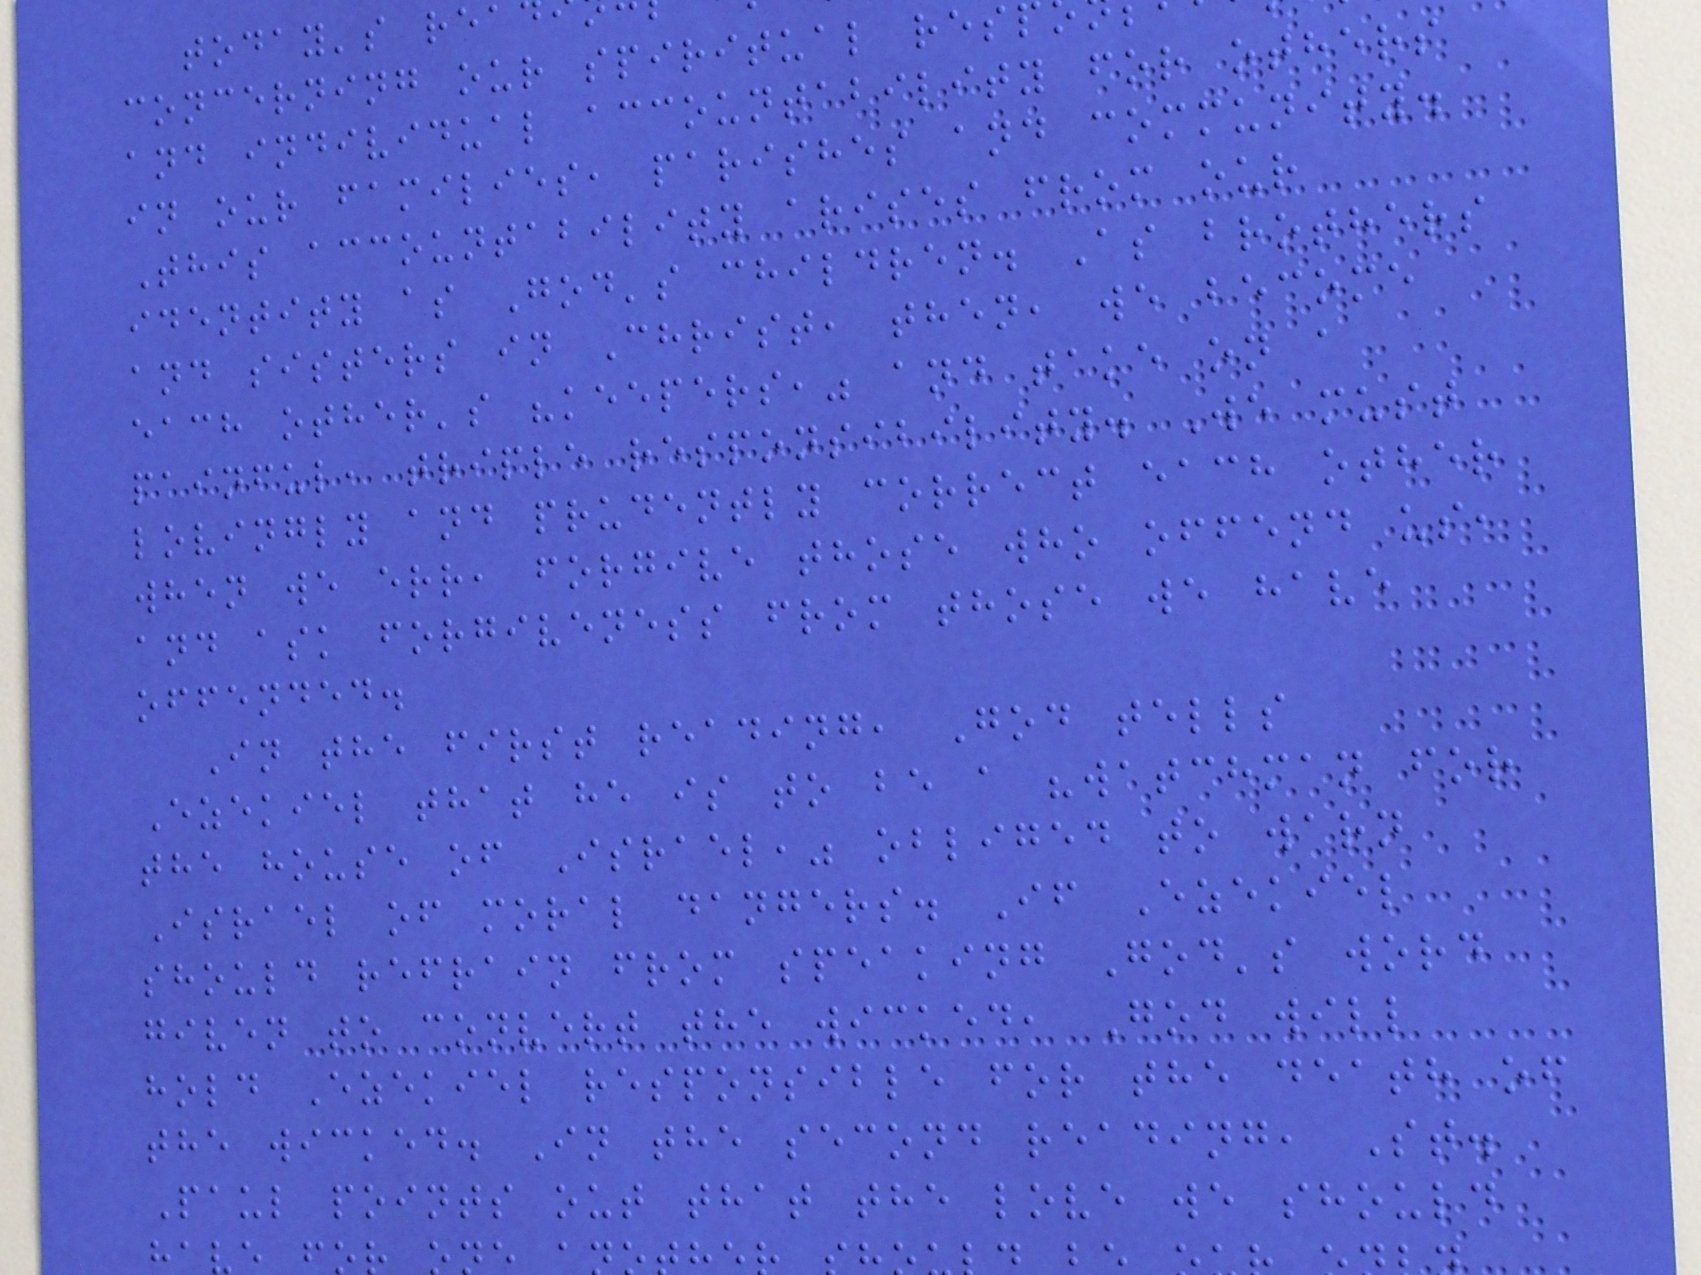today's rea
concerning our spiritual res
and individual accountability for others
in our families, parishes and community.
This accountability arises from our
identity as God's children. As brothers
and sisters in Christ, then, we become
each other's "keepers," and take on a
painful, triple responsibility. We must
lovingly and prudently correct each other
when we err, forgive those who offend us,
and ask forgiveness from those we have
offended.
In the first reading, God tells
Ezekiel that he is to be a "watchman for
the house of Israel," obliged to warn
Israel of moral dangers. If Ezekiel
should refrain from speaking God's word
given to convert the wicked, God will
hold Ezekiel responsible for the death of
the wicked. In the second reading, St.
Paul points out that the love we should
